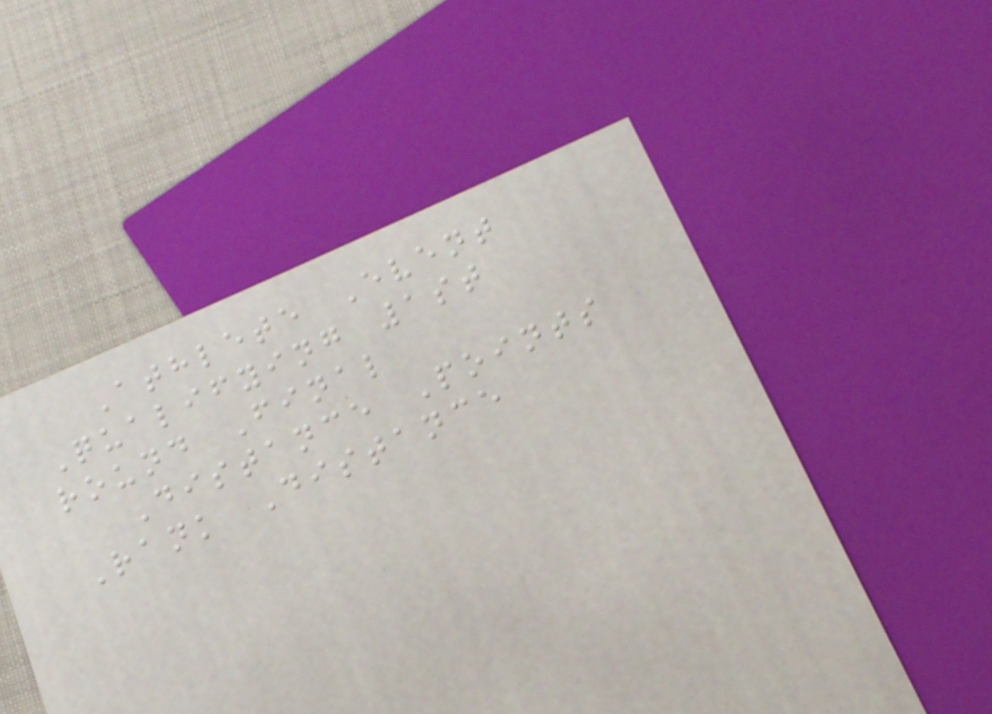Athlete Event
Qualifying 1st
round Final
Distance Points
Rank Distance
